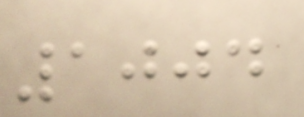1004
